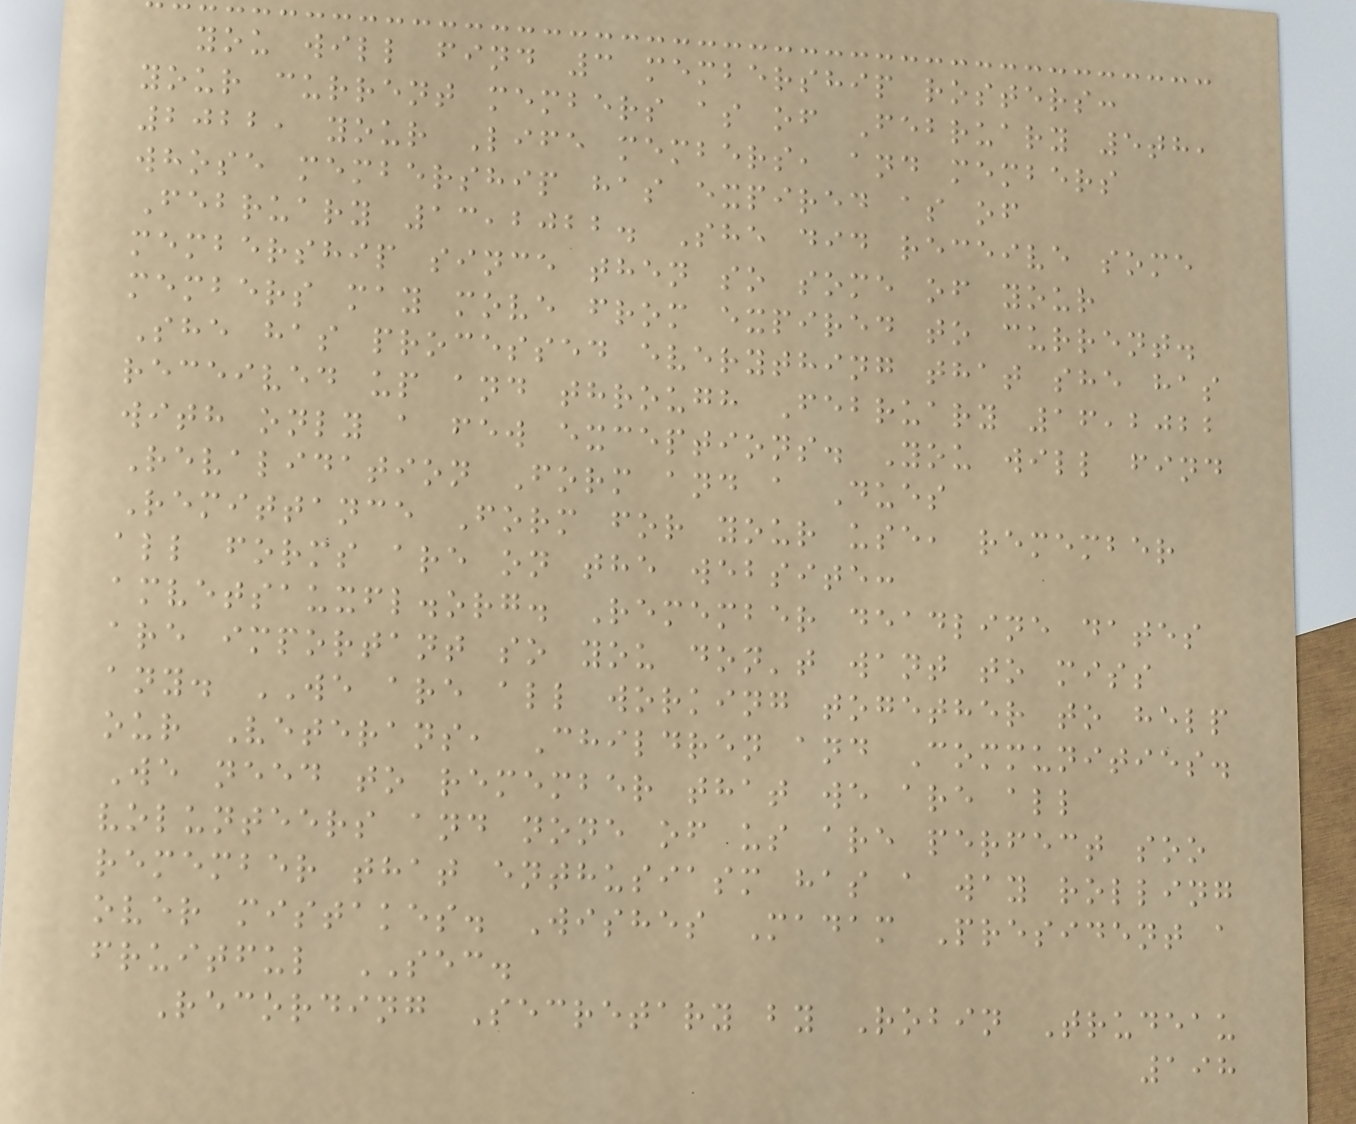you will find 3 membership rosters:
your current members as of February 5th,
2022, your Life members, and members
whose membership has expired as of
February 13,2022. She did receive some
membership since then so some of your
members may move from expired to current.
She has processed everything that she has
received up and through February 16,2022
with only a few exceptions. You will find
Revalidation Form and a Dues
Remittance Form for your use, remember
all forms are on the website:
amvetsauxfl.org. Remember deadline dates
are important so you don't want to miss
any. WE are all working together to help
our Veterans, Children and Communities.
We need to remember that we are all
volunteers and none of us are perfect soo
remember that enthusiasm has a way rolling
over mistakes. Wishes Madam President a
fruitful SEC.
Recording Secretary by Robin Trudeau
198
